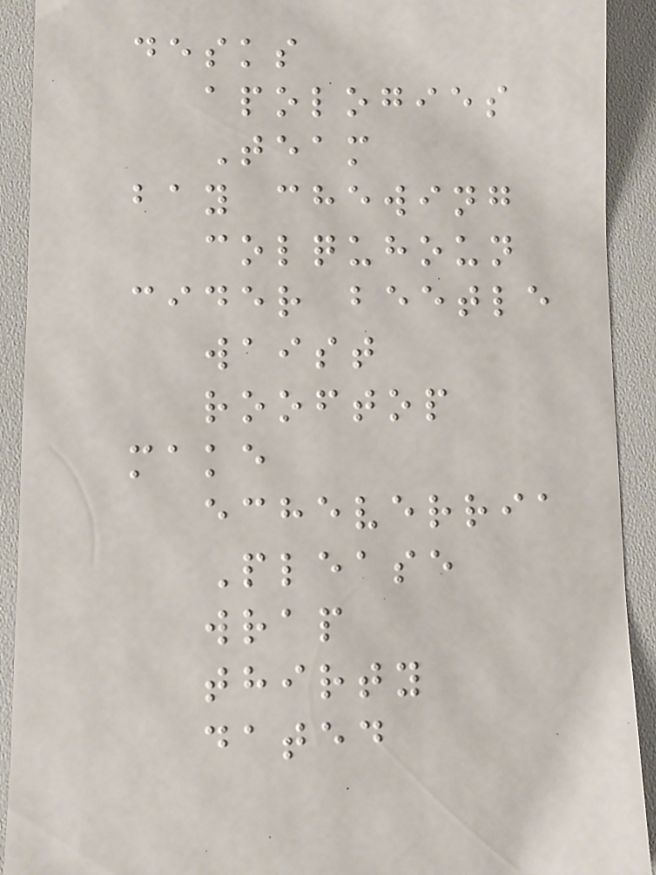desks
apologies
Team
bay chewing
colquhoun
cider beetle
waist
rooftop
make
echeverria
Please
wrap
thirty
dated
